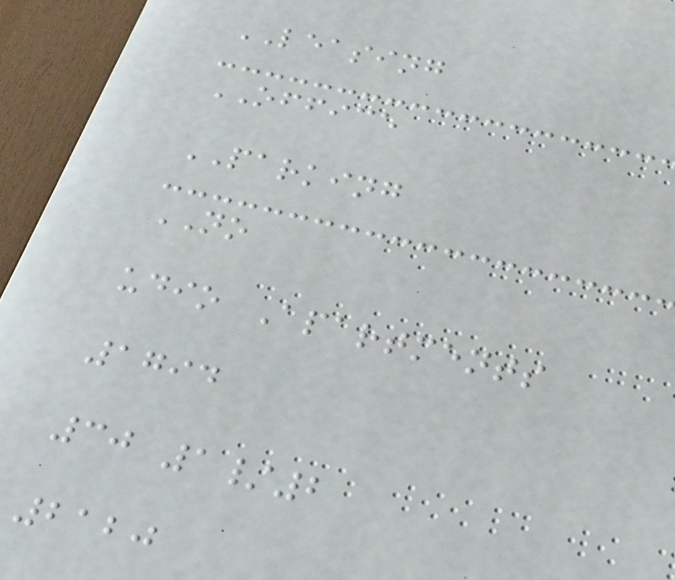LEASING
OFFICE
PARKING
NO
udio Apartments
1794
30 1/2
2120
